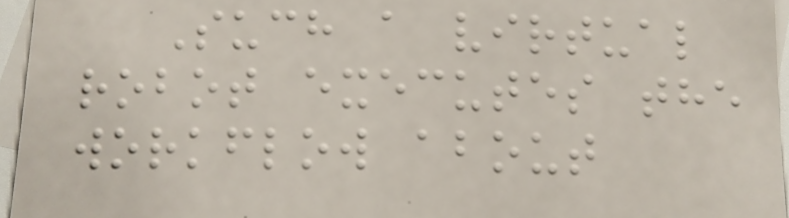Such a virtual
robot executes the
workflow about
